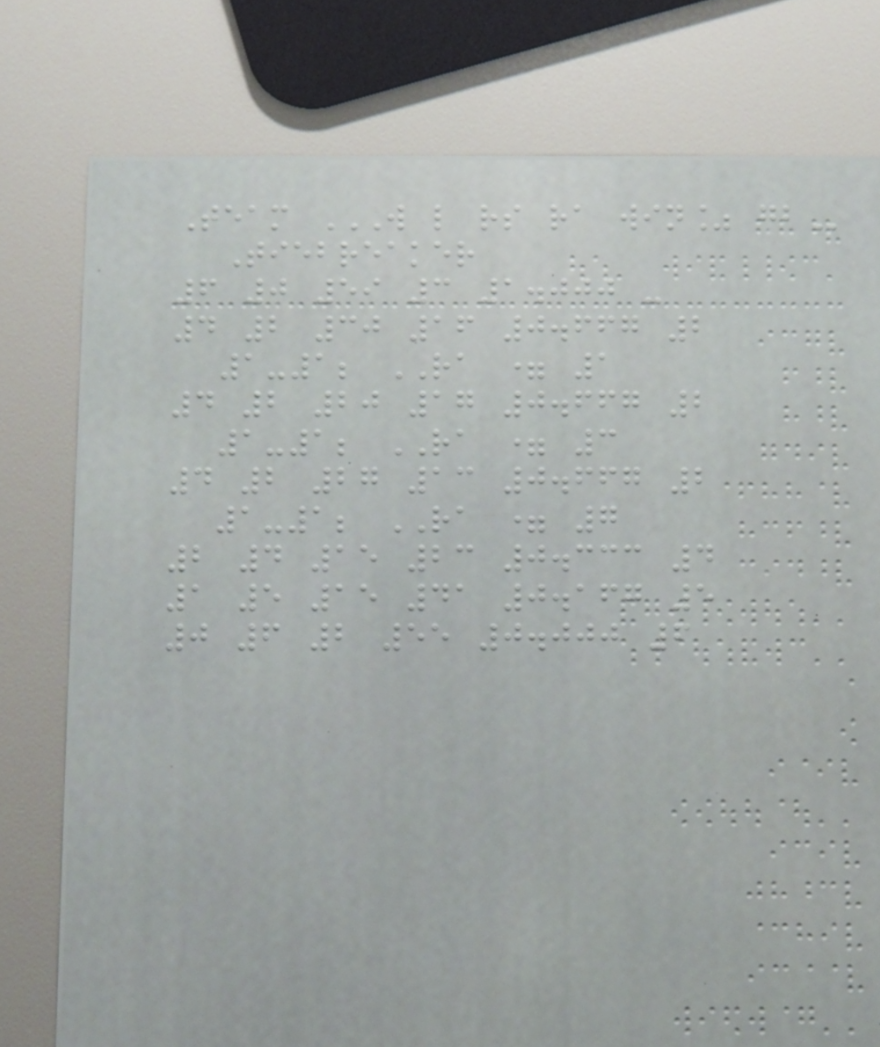Team W L RS RA WIN% GB
Tiebreaker
6 0 59 3 1.000 -
4 2 30 16 0.667 2
1-1; RA = 1
4 2 20 17 0.667 2
1-1; RA = 3
4 2 27 13 0.667 2
1-1; RA = 7
2 4 15 23 0.333 4
1 5 15 41 0.167 5
0 6 2 55 0.000 6
